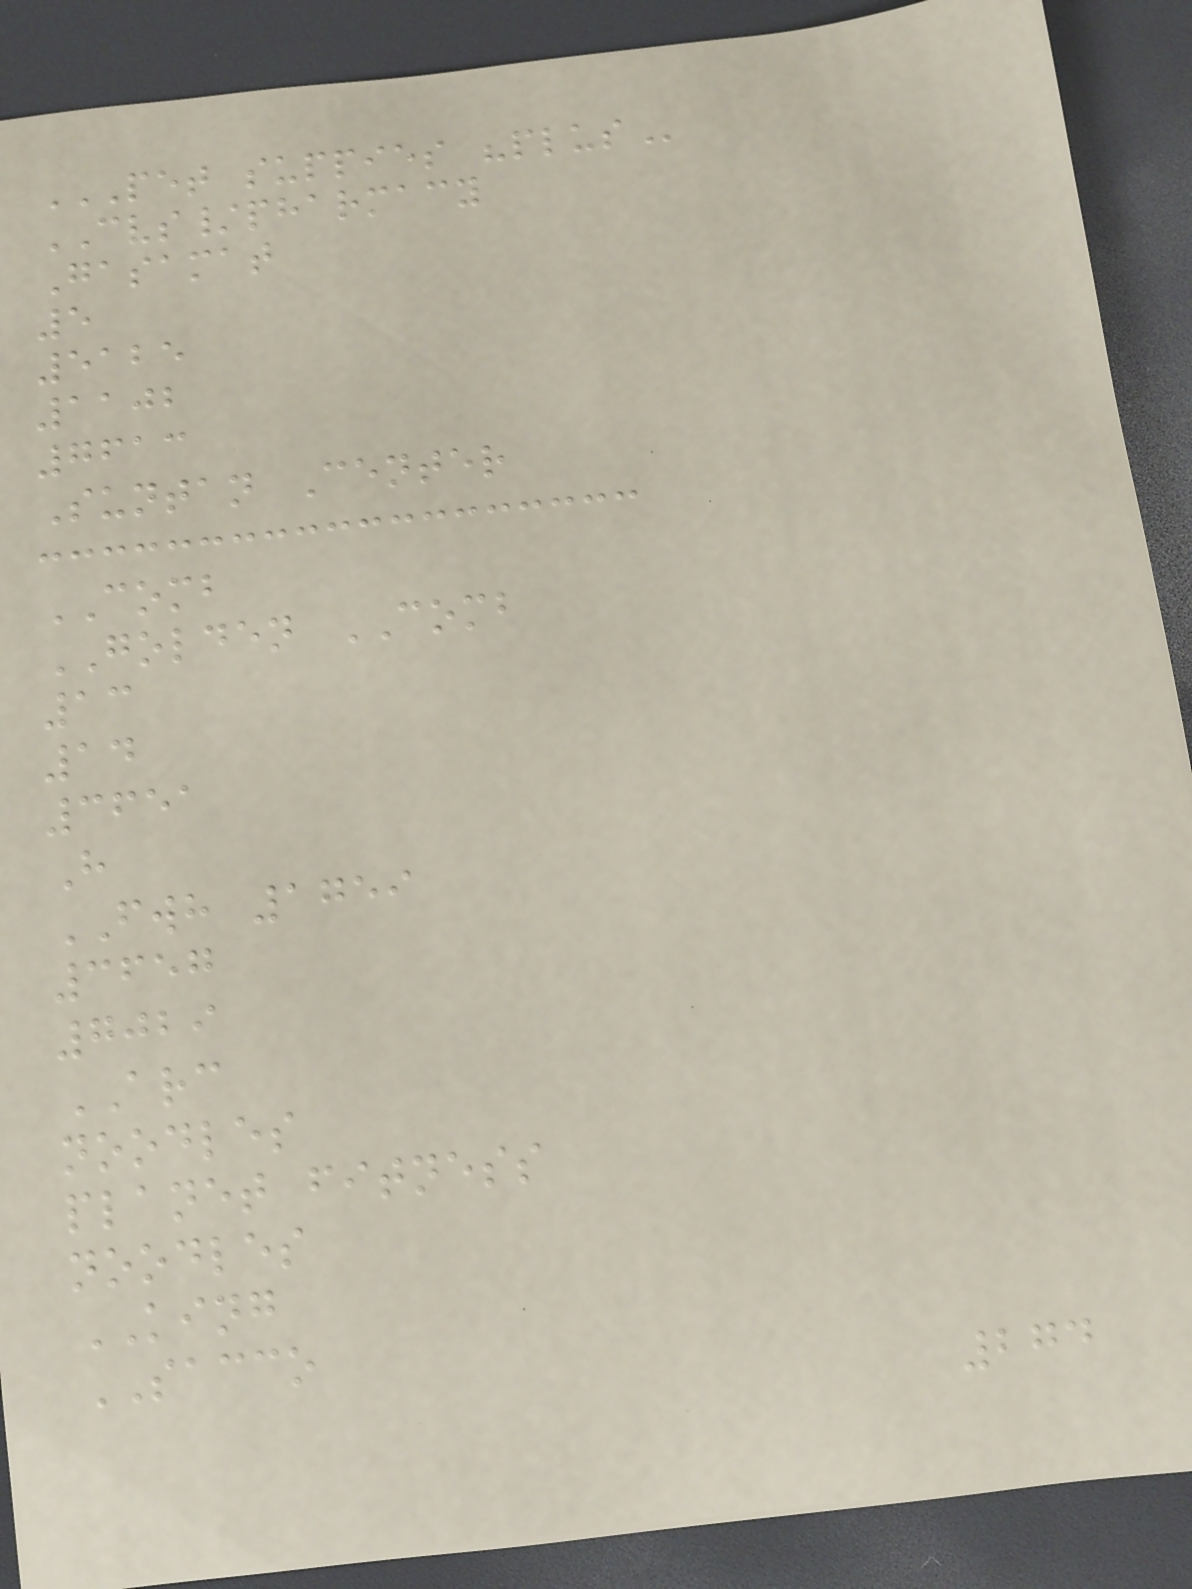PET SUPPIES "PLUS
CVS/pharmacy
Gasamat
5
5125
1102
7613
Suntan Center
COMB
GOLDEN COMB
13
14
3651
H
FWH 1759
3657
7029
ARC
noodles
planet fitness
noodles
KING
SACCO
274
